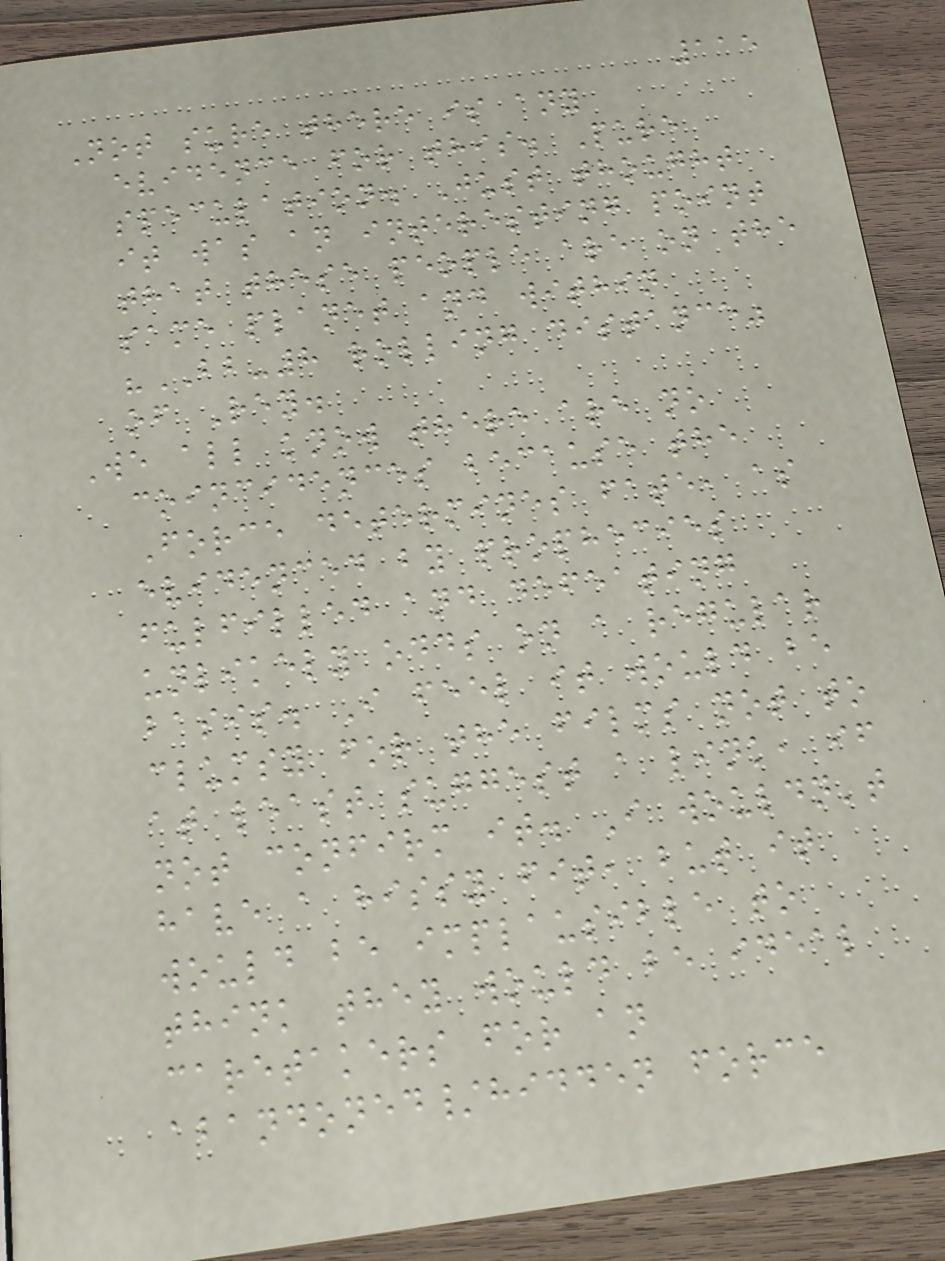115
Not sure there is any
evidence for this. Pure
speculation. Just thought
it was an interesting point
that these people are on the
same planet and within
"BB-8 rolling distance"
of Rey.
We all know there are no
coincidences because the
Force determines fate, as
evidenced by prophecies
fulfilled and defeating
unlikely odds on a regular
basis. I feel it would be
clumsy for the films not to
at least suggest a link, if
not confirm it. I wouldn't
have a hissy fit, but it
would be implausible to
think they would be ideal
caretakers for an
abandoned/hidden force
